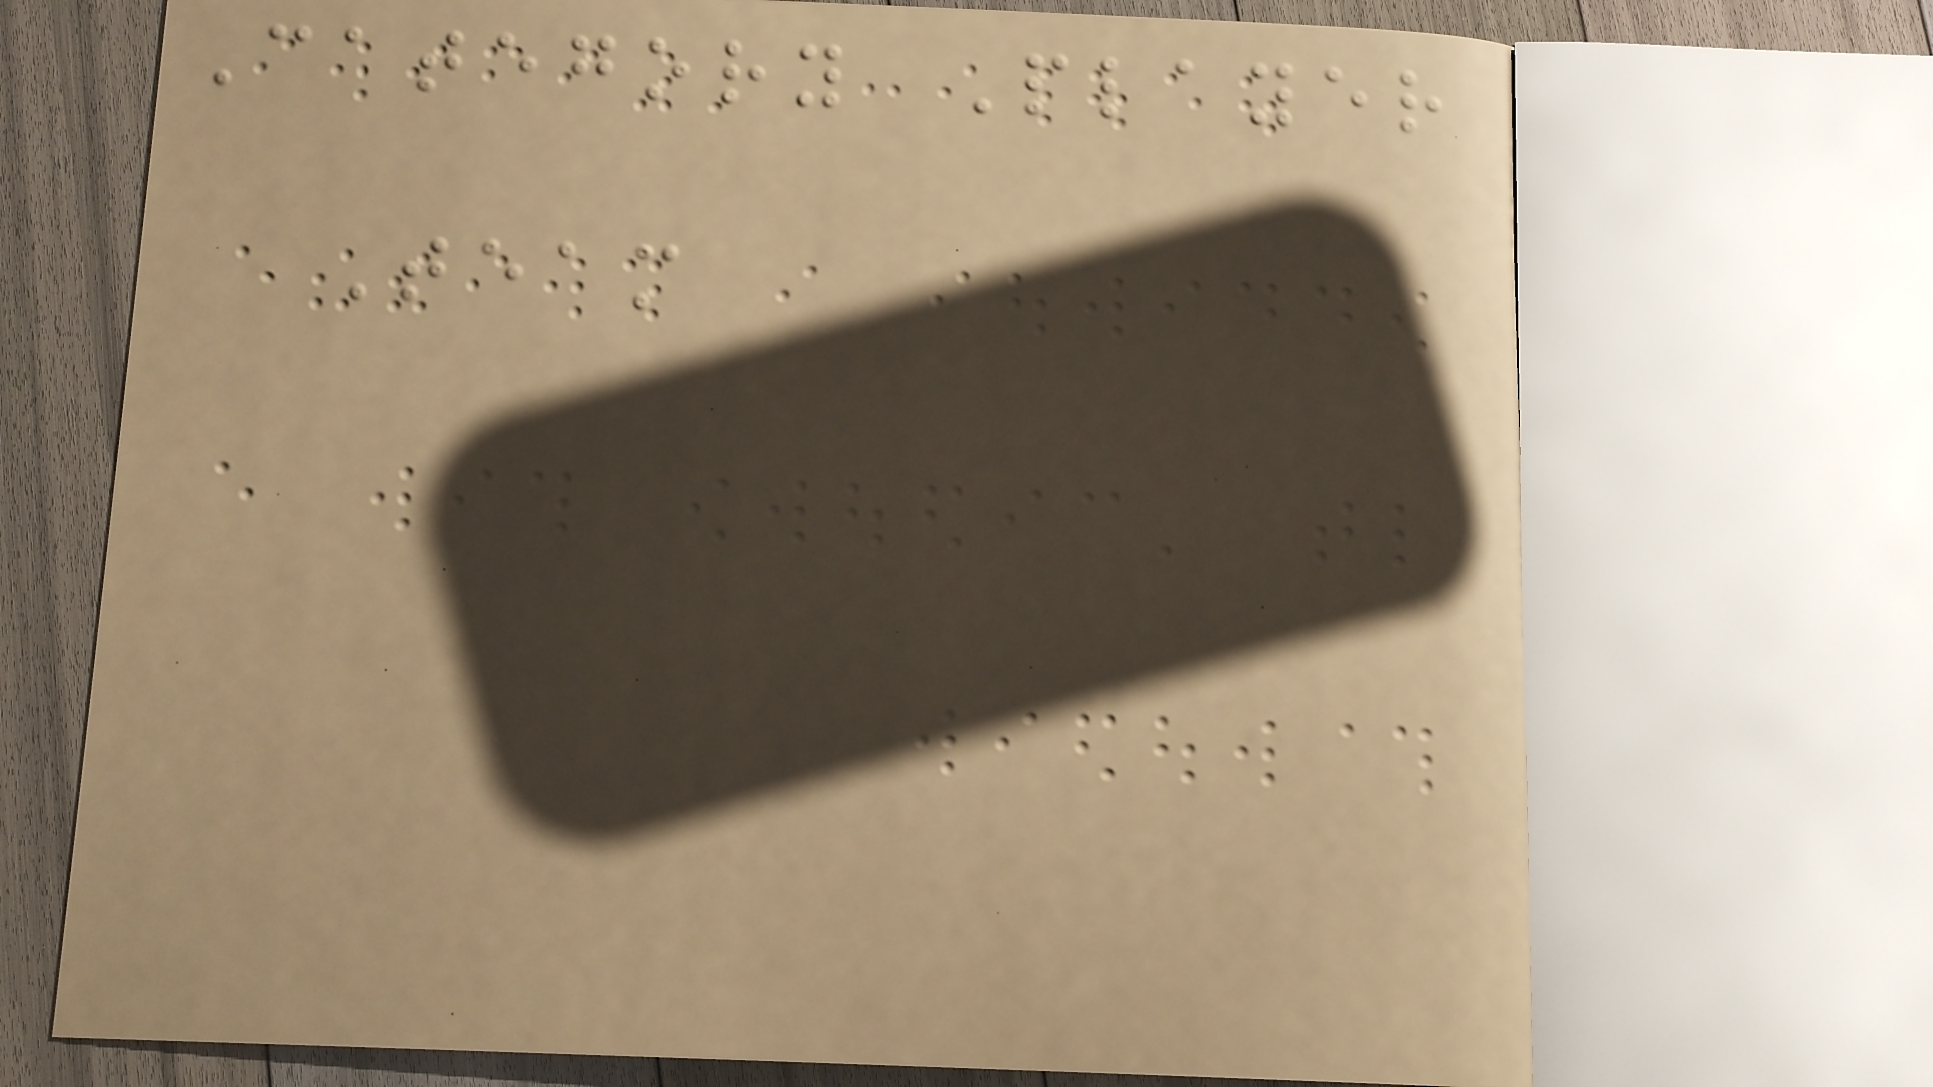Category Player
Team
